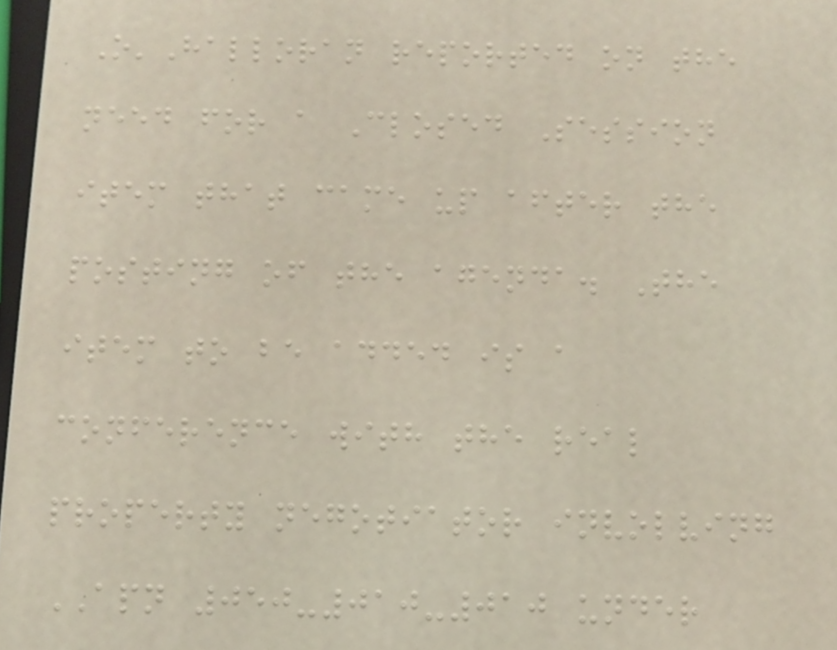O'Halloran reported on the
need for a Closed Session
item that came up after the
posting of the agenda. The
item to be added is a
conference with the real
property negotiator involving
APN 050-010-010 under
